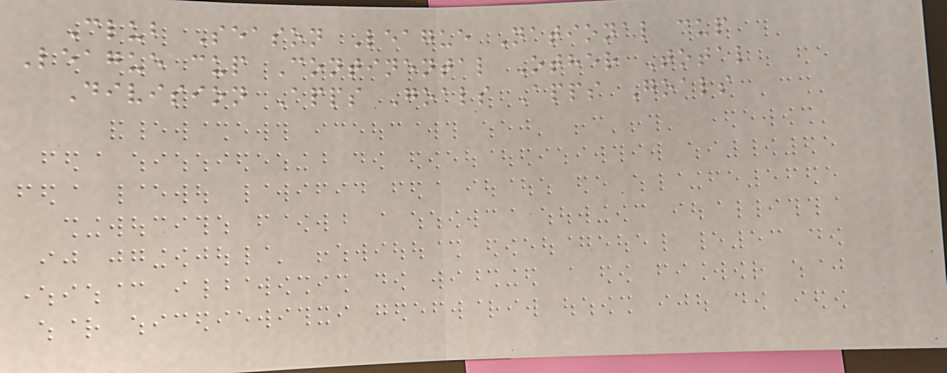Club Season League National cup
League cup Continental Other Total
Division Apps Goals Apps Goals
